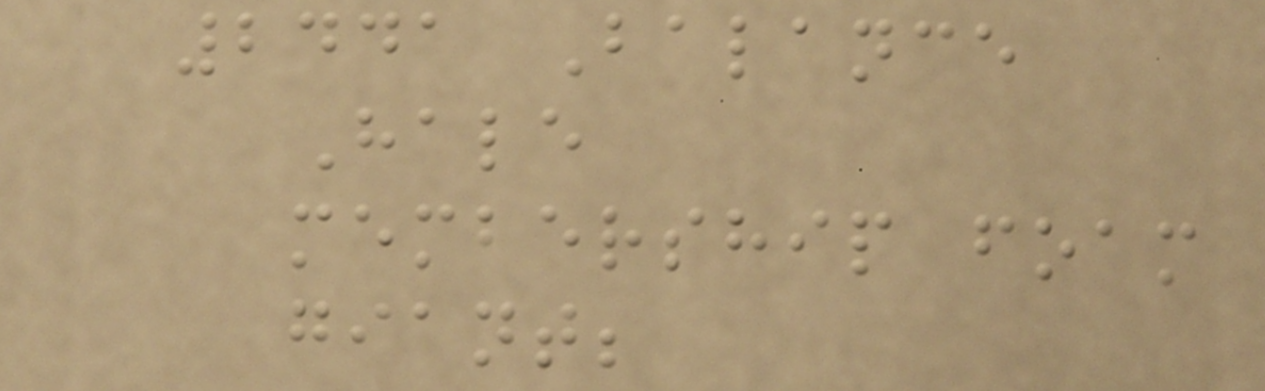2441 Balance
Hale
membership foam
giant;
